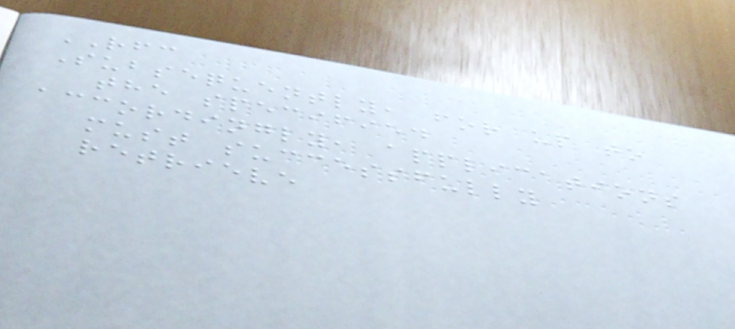RFC
Subsequently, for up to
the specified
accordingly, applications
must successfully
retrieve
